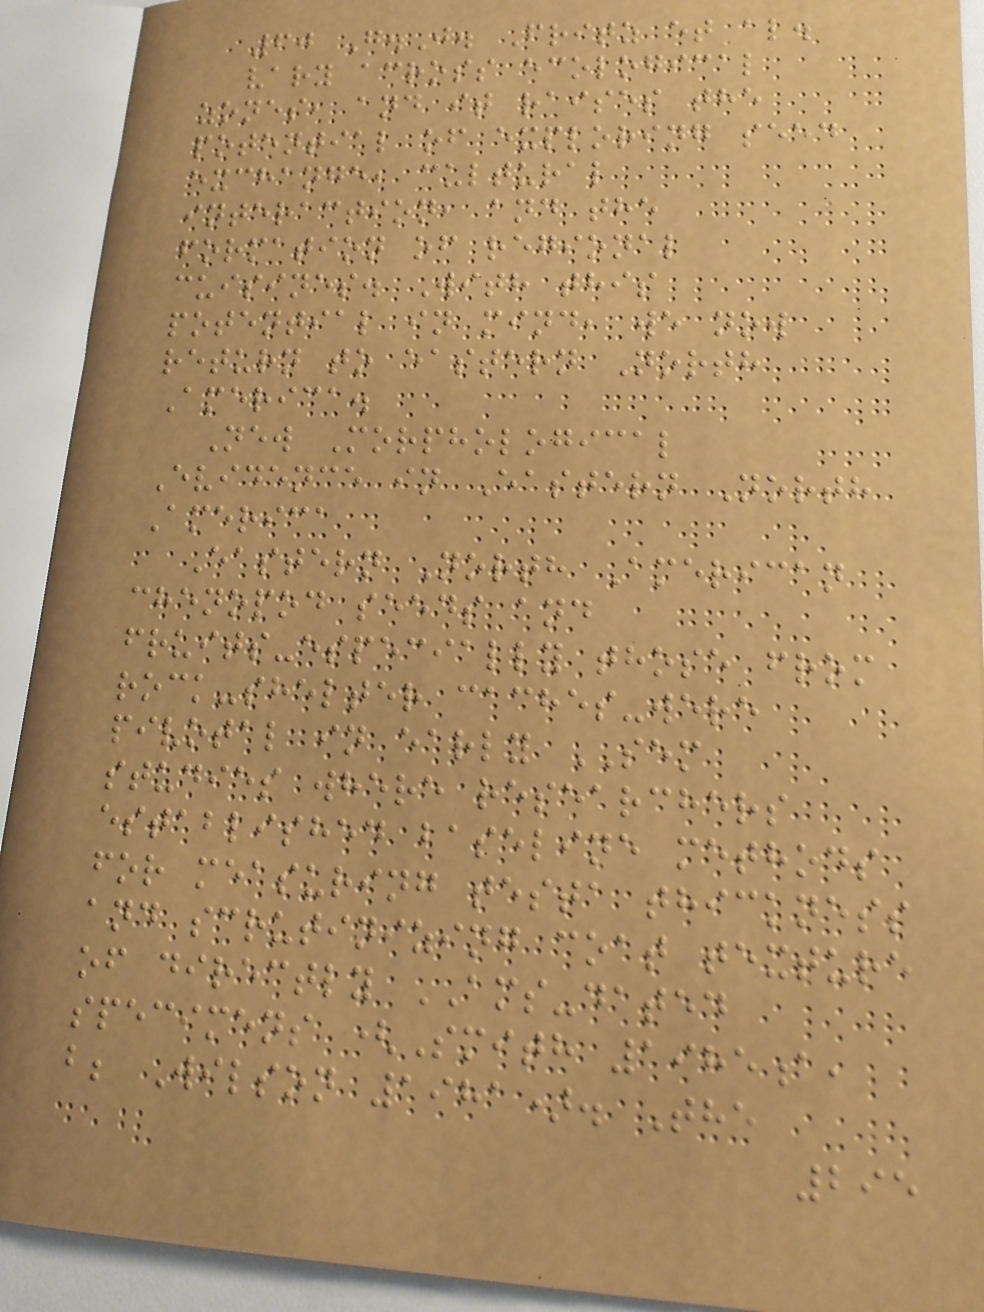60 G.J. Fritz et al.
vary across ecological
zones, and it raises the
potential of exploring seed
exchange, cultural
interaction, and the
formation of regional
cuisines. With this
potential in mind, we now
return to eastern North
America.
New Morphological
Evidence in Eastern North
America
Eastern North American
chenopod seeds and
fruits-especially those from
rock-shelter caches-were
pivotal in early SEM
studies where researchers
established baseline methods
for measuring testa thickness
and scrutinizing coat texture
of directly AMS-dated
specimens (Smith 1985a,
b; Wilson 1981). The
295
